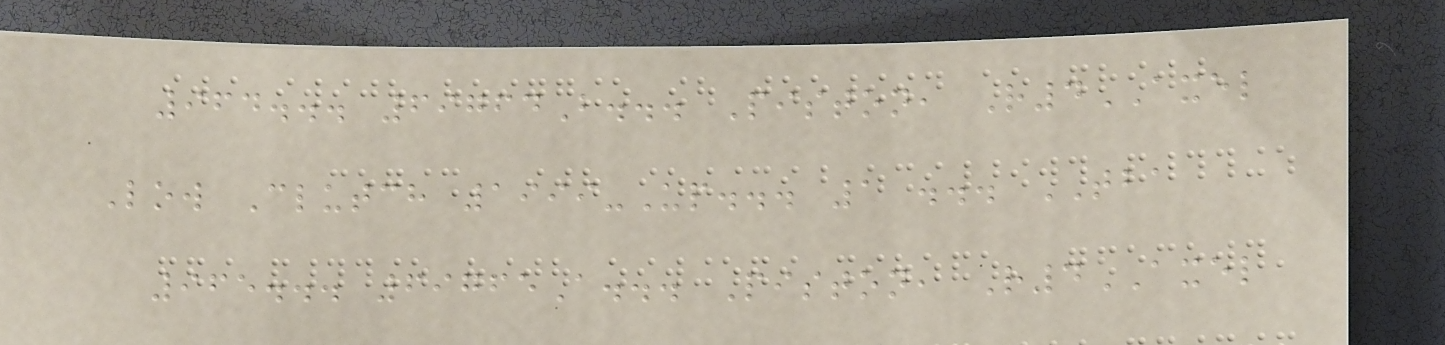964... 69764B... Piston, R4AXEL
Low Clutch 1999-Up... 1 ... TBA
965... 69765A... Piston, R4AXEL
